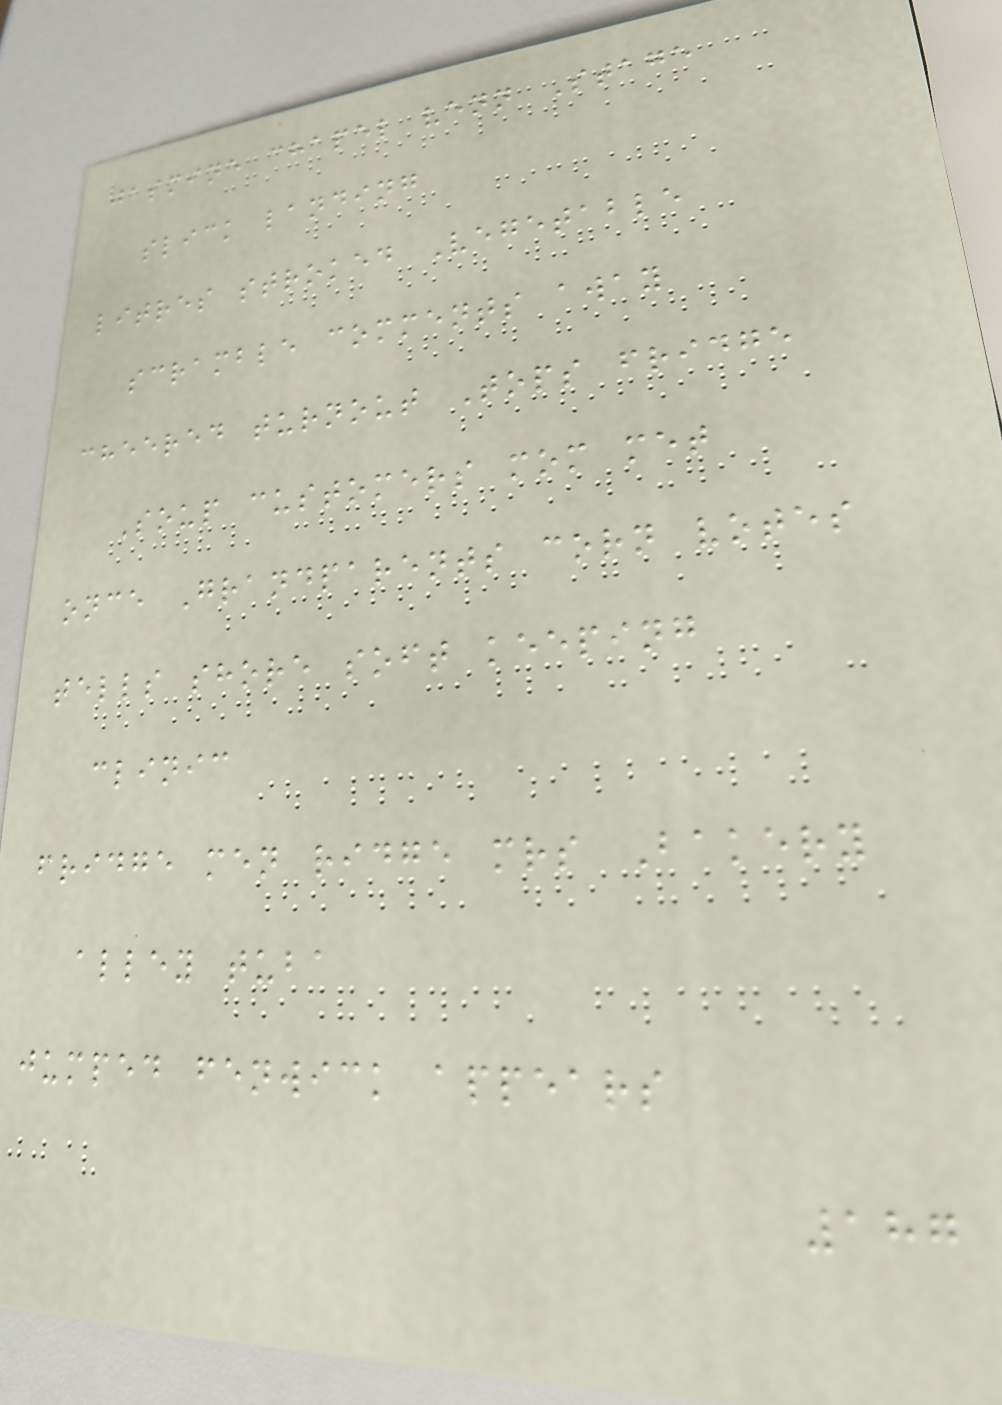jasmine chapel venn Stage
slick landing
litres stroked Vegetable
scramble comments away
cheered turnout Tops fridge
Soup customers mom met
once Grandparents corn votes
tells shore soft keeping
clinic
fridge men ridge mrs Bakery
alley tuba
jumped fenwick appears
187
